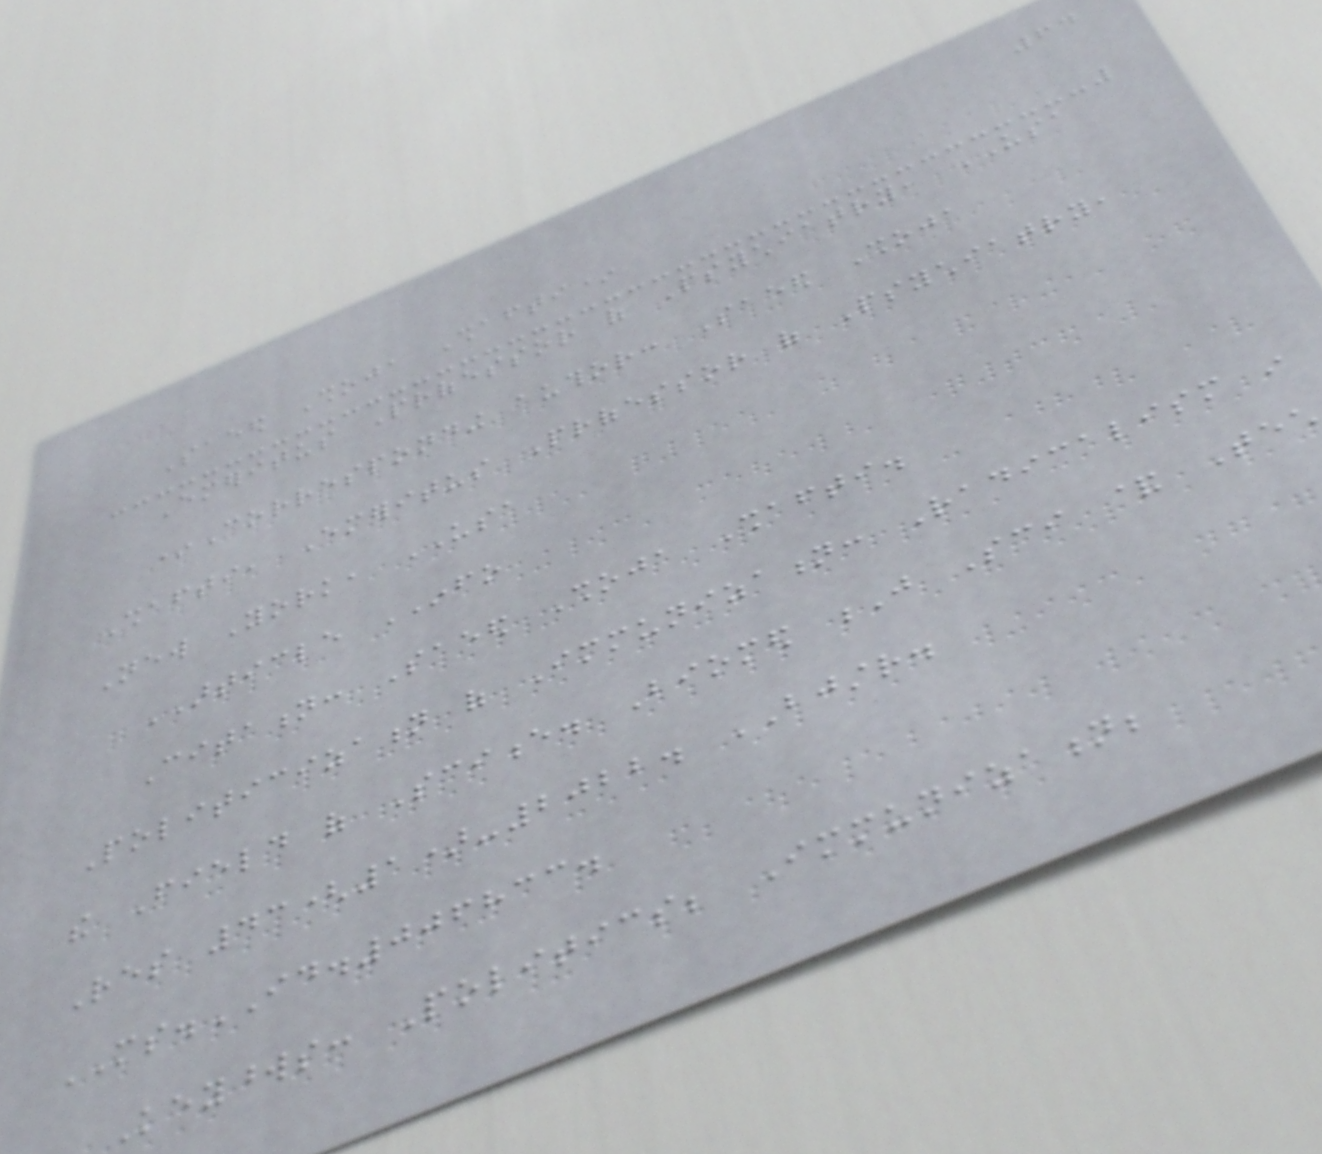64
Saeed Shoja Shafti*
Emeritus Professor of Psychiatry, USA
*Corresponding author: Saeed Shoja
Shafti, Emeritus Professor of Psychiatry,
New York, USA
ARTICLE INFO
Citation: Saeed Shoja Shafti.
Politicization of Immunization: Radicalism in
the Field of Science. Biomed J Sci & Tech
Res 43(1)-2022. BJSTR.
MS.ID.006833.
Keywords: Politics; Immunization;
